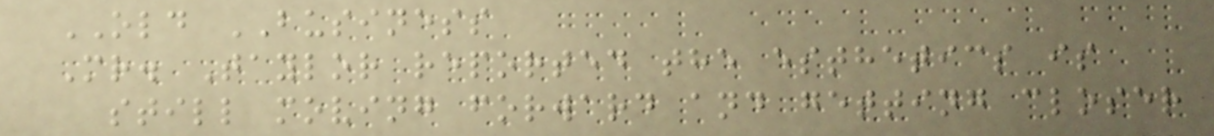OLD BUSINESS
Mr. Taylor reported the esthetics is
still moving forward and getting closer
